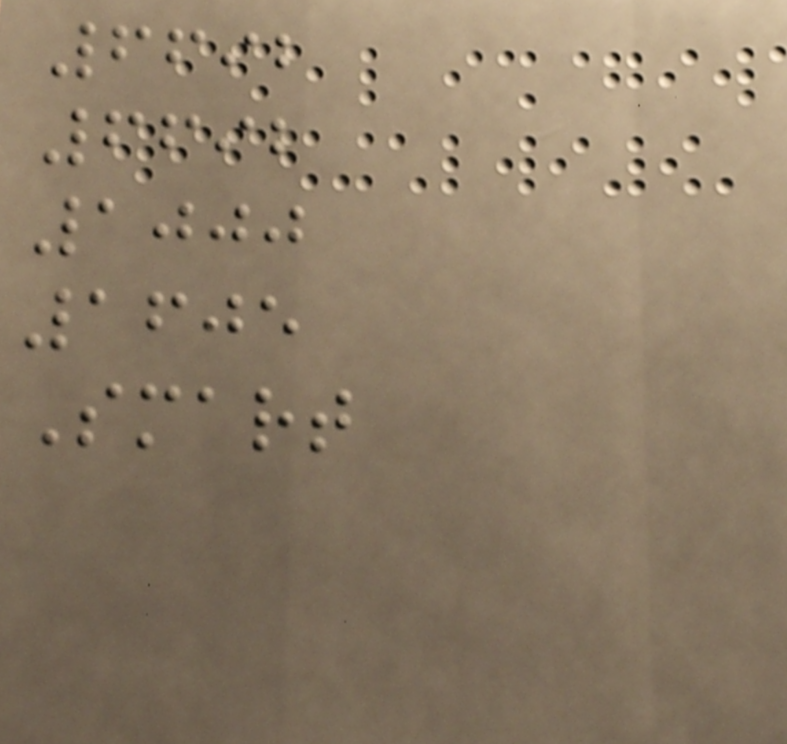6692
6692
1000
1605
Smart
